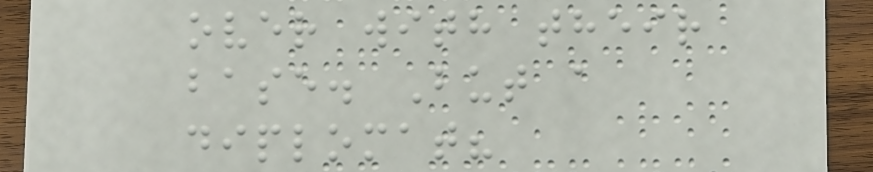over with their
base. But a
diplomat?
